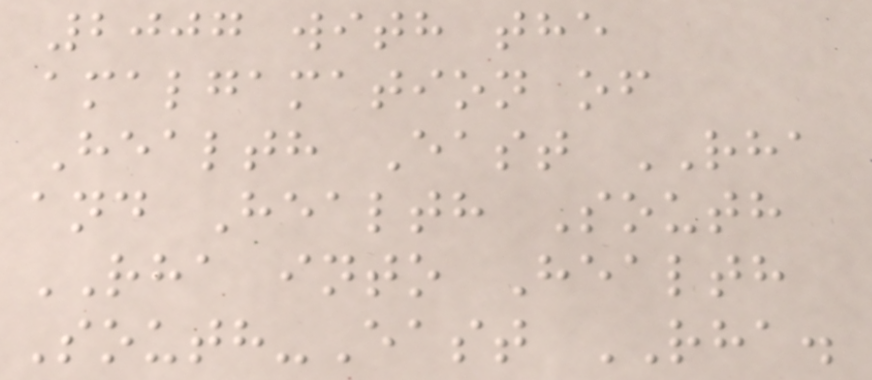2007 with the
amalgamation of
Health East RHA
and Health South
RHA into Health
South-East RHA.
